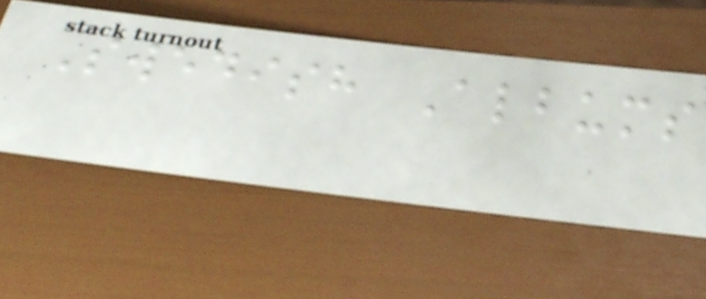Swedish Albums
